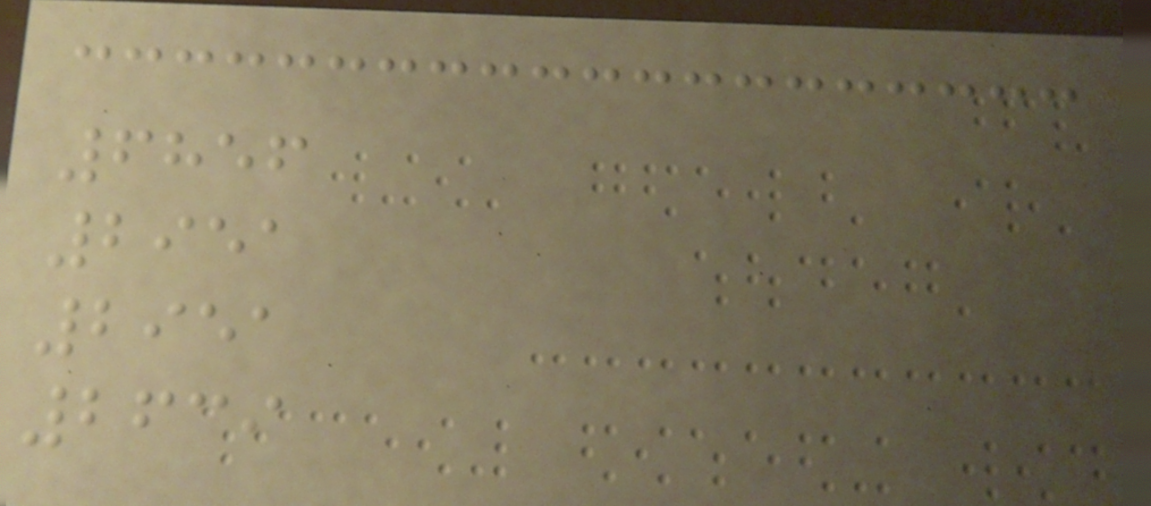6856
2951
2951
2639
